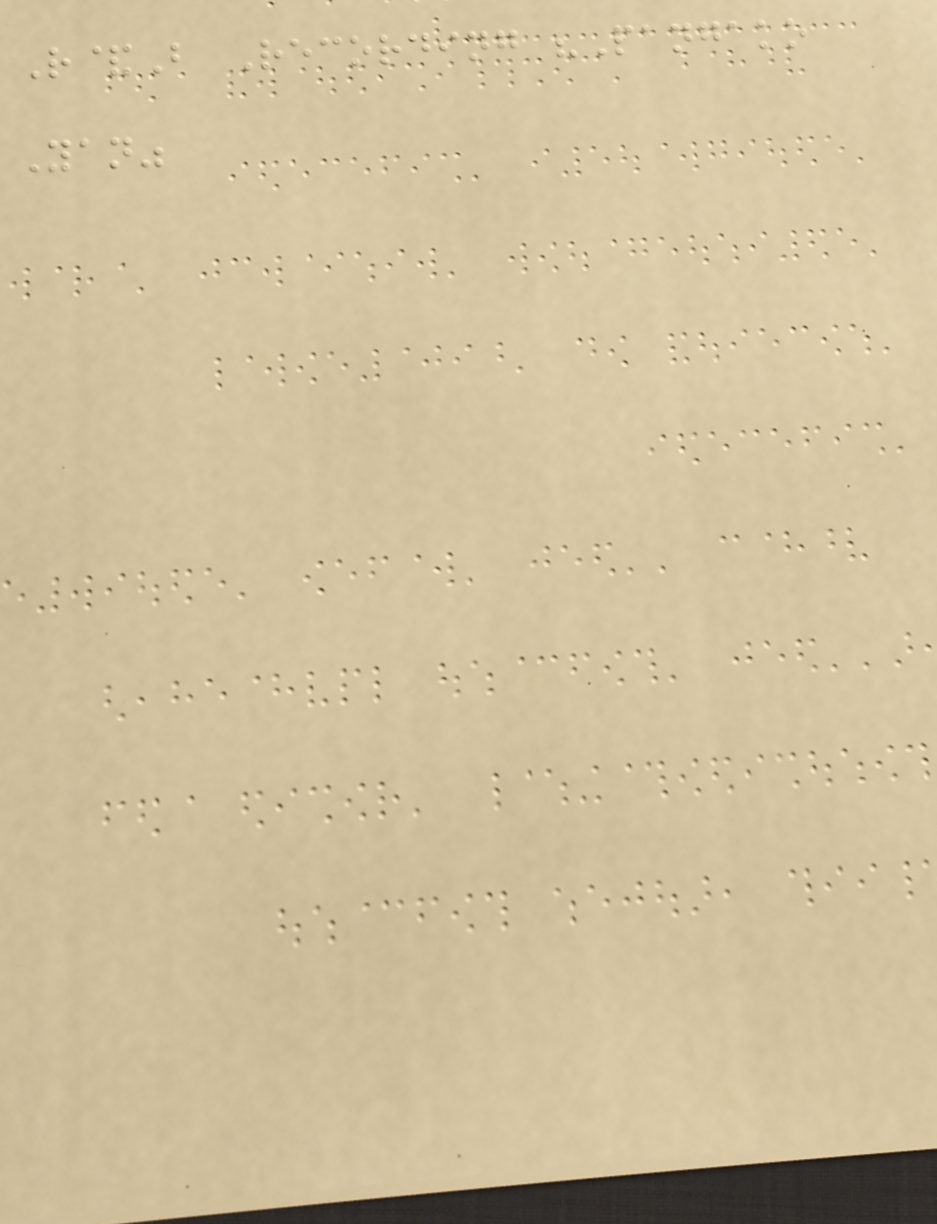R&B Recording "Pangako
Yan"
